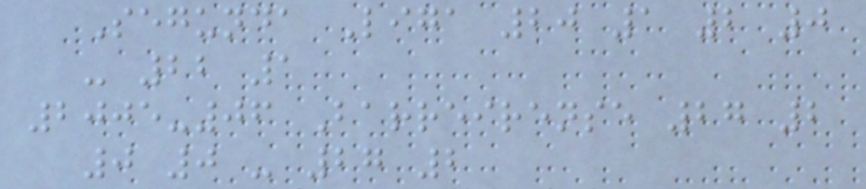Segunda Liga 20 1 2 0
- 22 1
2005-06 Barreirense 27 2
0 0 - 27 2
